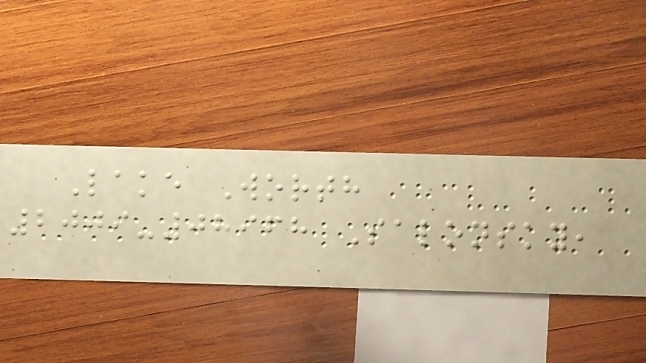Lake Worth
2009-08968 Salonsky,
